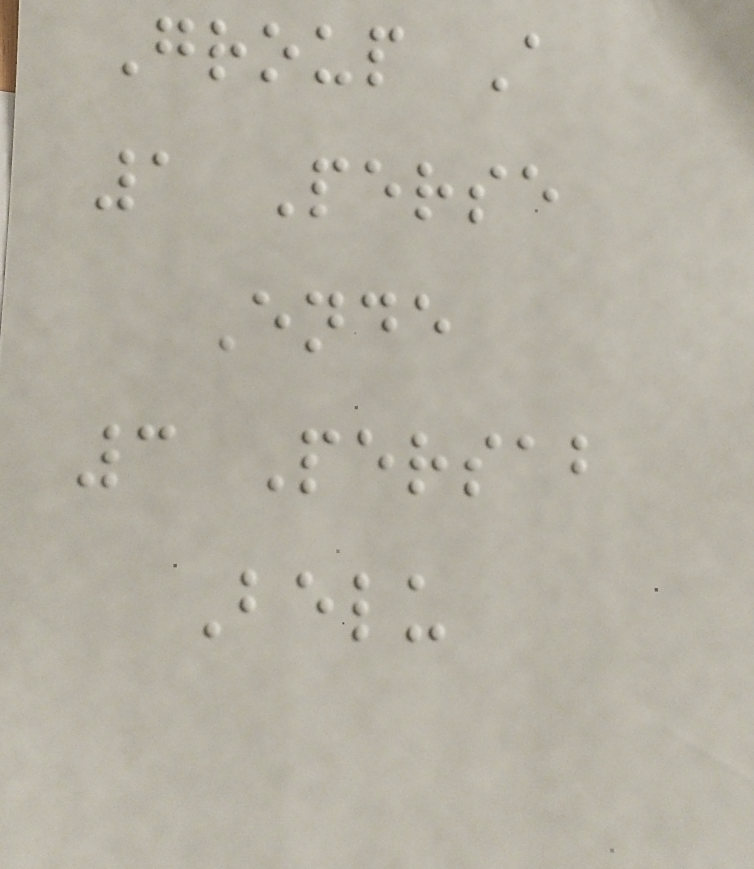Group A
1 Perse
Ende
3 Persab
Belu
